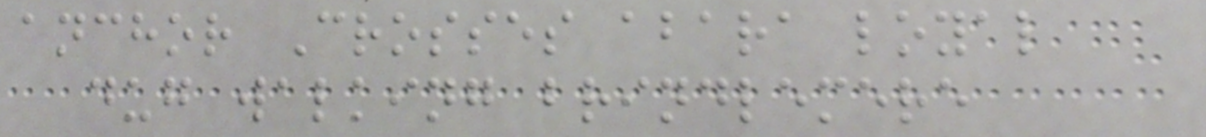anchor Crosses abara loyal
dug walking brindlemere
